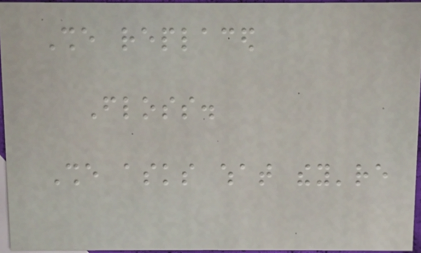She replaced
Floss.
She asks what they're
